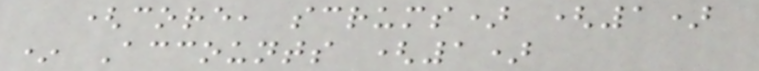(core, scrums) (1)
* Accounts (1)
